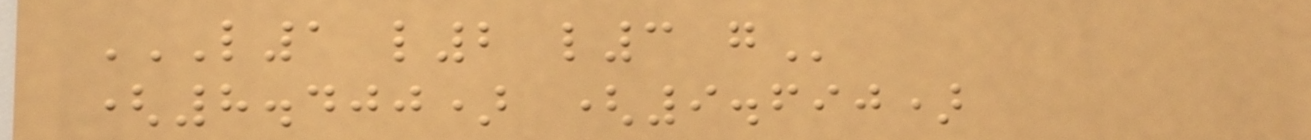L1 L2 L3 G
(8.400) (9.690)
